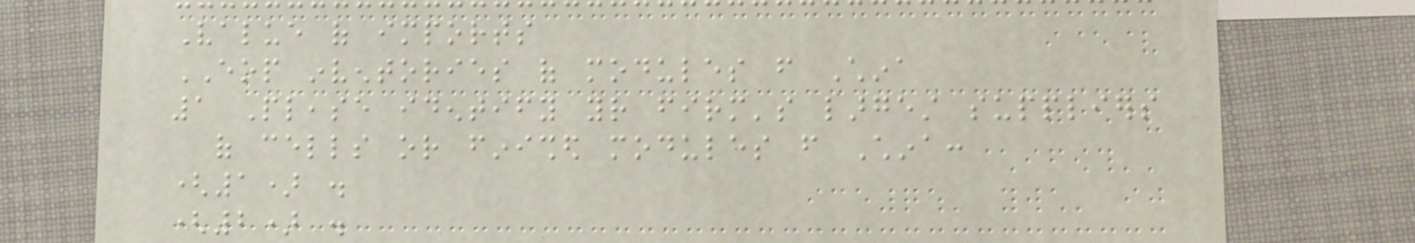Value of imports
EOP inventories of modules from China
1 Please identify your firm's largest suppliers
of cells or finished modules from China:
(1) .
(2) .
